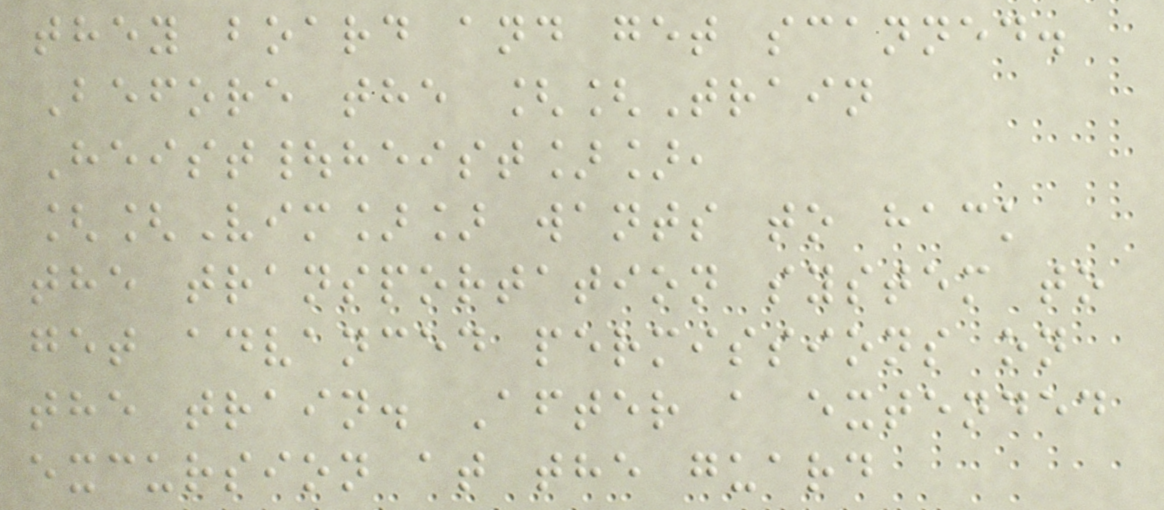they board and get scanned.
Before the [[Train
Heist|heist]],
[[Vim]] wants to hack
the transportation system to
get advanced permissions on
the train. After a extended
excursion at the guard
